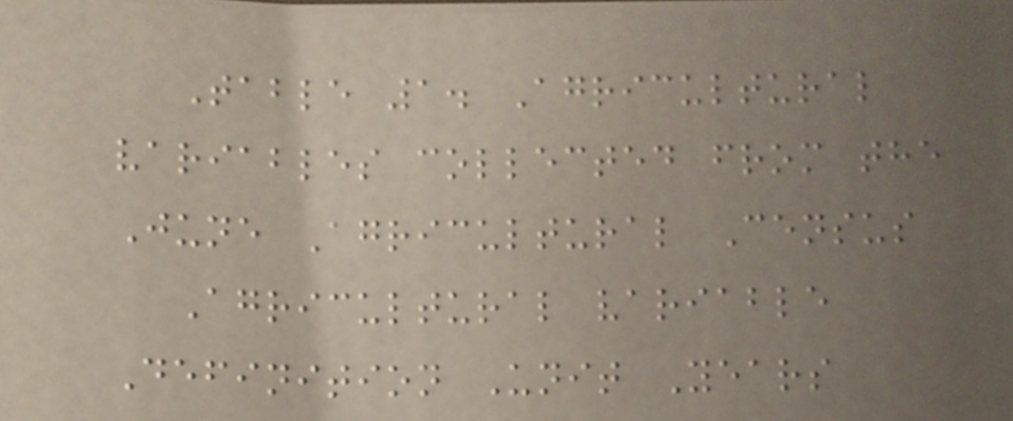Table 1. Agricultural
variables collected from the
June Agricultural Census
Agricultural variable
Definition Unit Years
